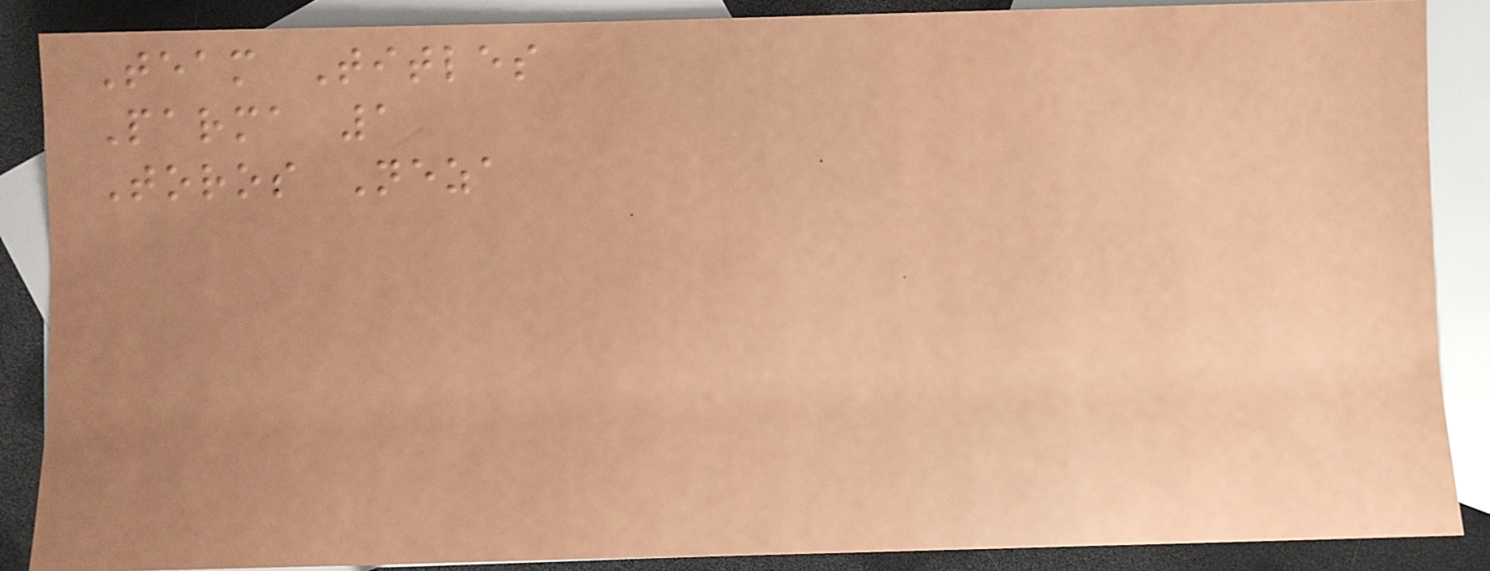Team Titles
Parma 1
Toros Neza
